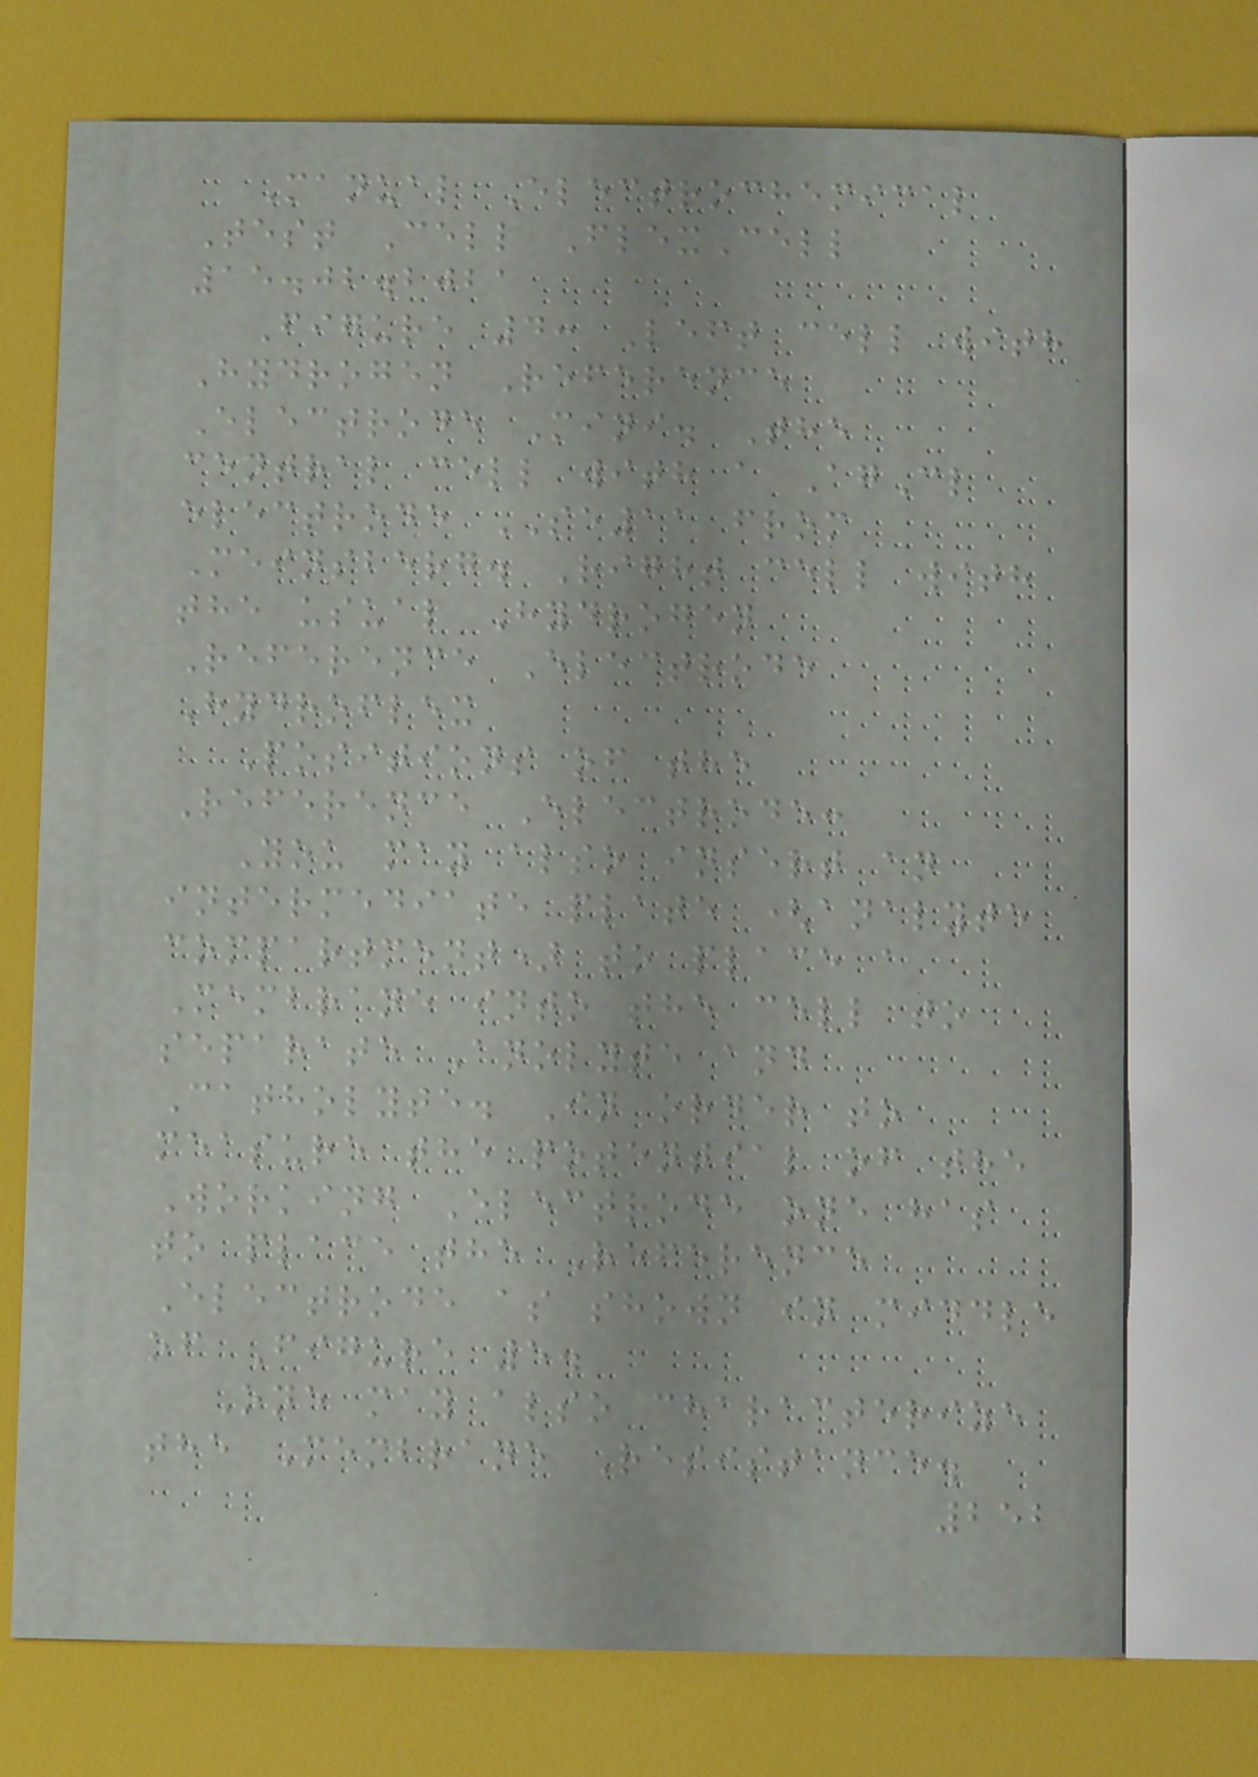Manual Electrochemical
Test Cell FlexCell
15.02.2021
Figure 4: Left cell with
Hydrogen Reference
Electrode Mini. The
central cell with a AgCl
electrode SE11 from
Meinsberg. Right cell with
the usual Hydrogen
Reference Electrode
Hydroflex
Positions of the
Reference Electrode:
You may also insert an
intermediate plate (analyte
compartment) to place a
Membrane into the cell to
separate Anolyte and
Catholyte. In order to
measure the potential of the
Working Electrode one has
to place the Reference
Electrode as shown in middle
of Figure 5.
One may also characterize
the Membrane Resistance.
252
